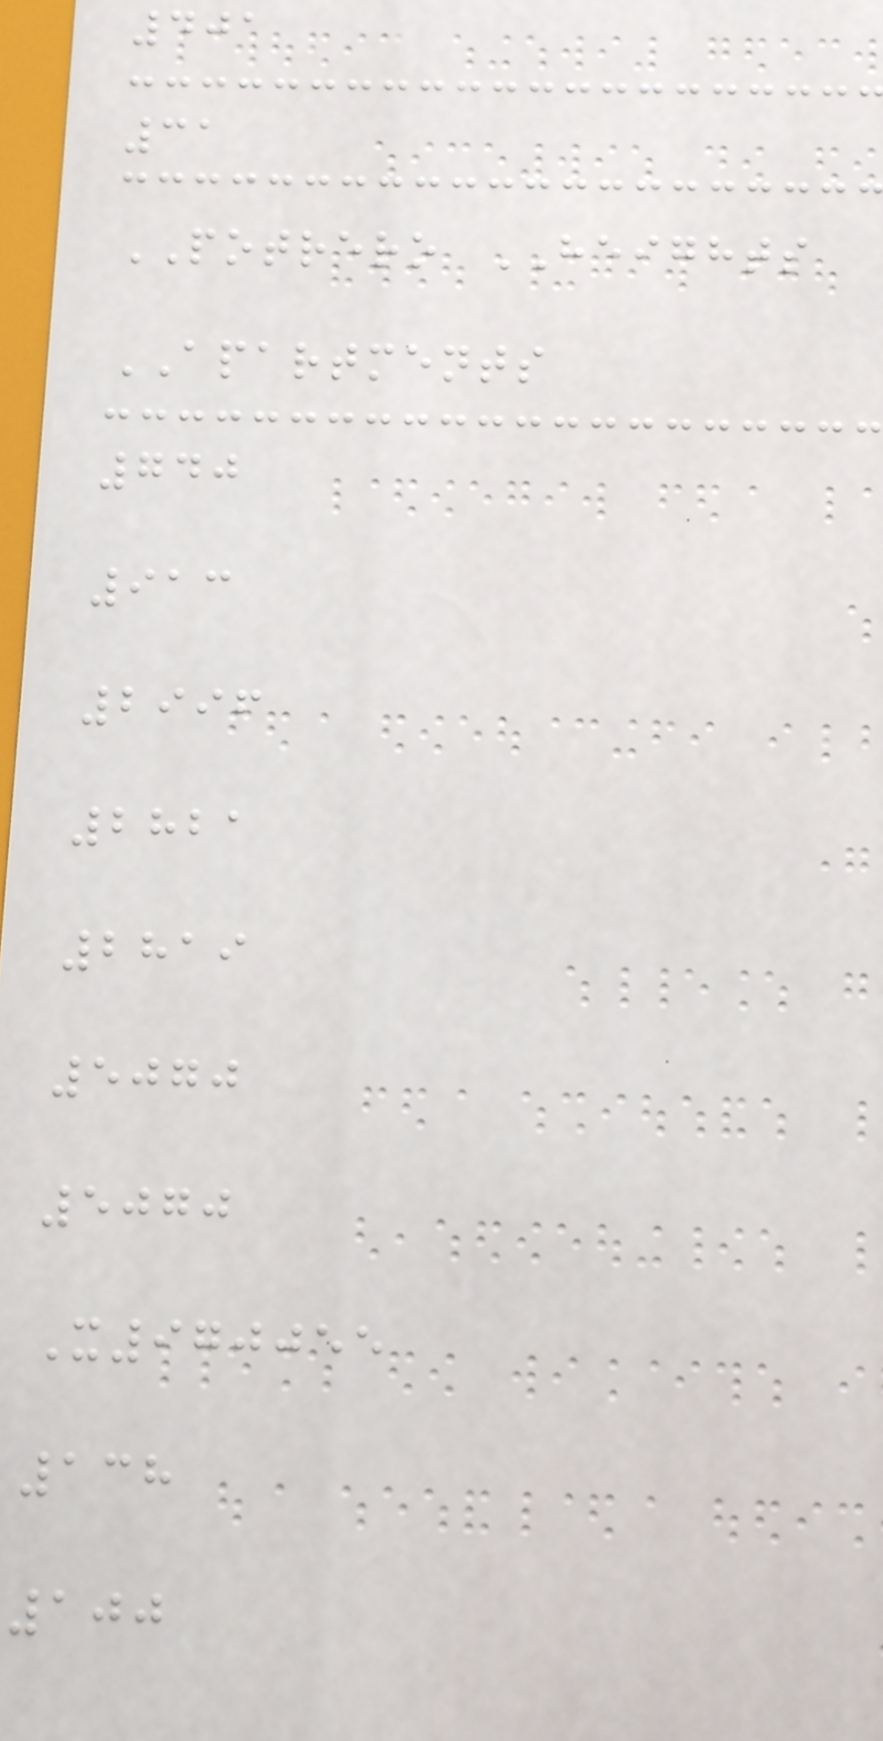401
31
POTRERO HEIGHTS
APARTMENTS
740
913
2996
2821
2819
5070
5070
X970055
138
100
